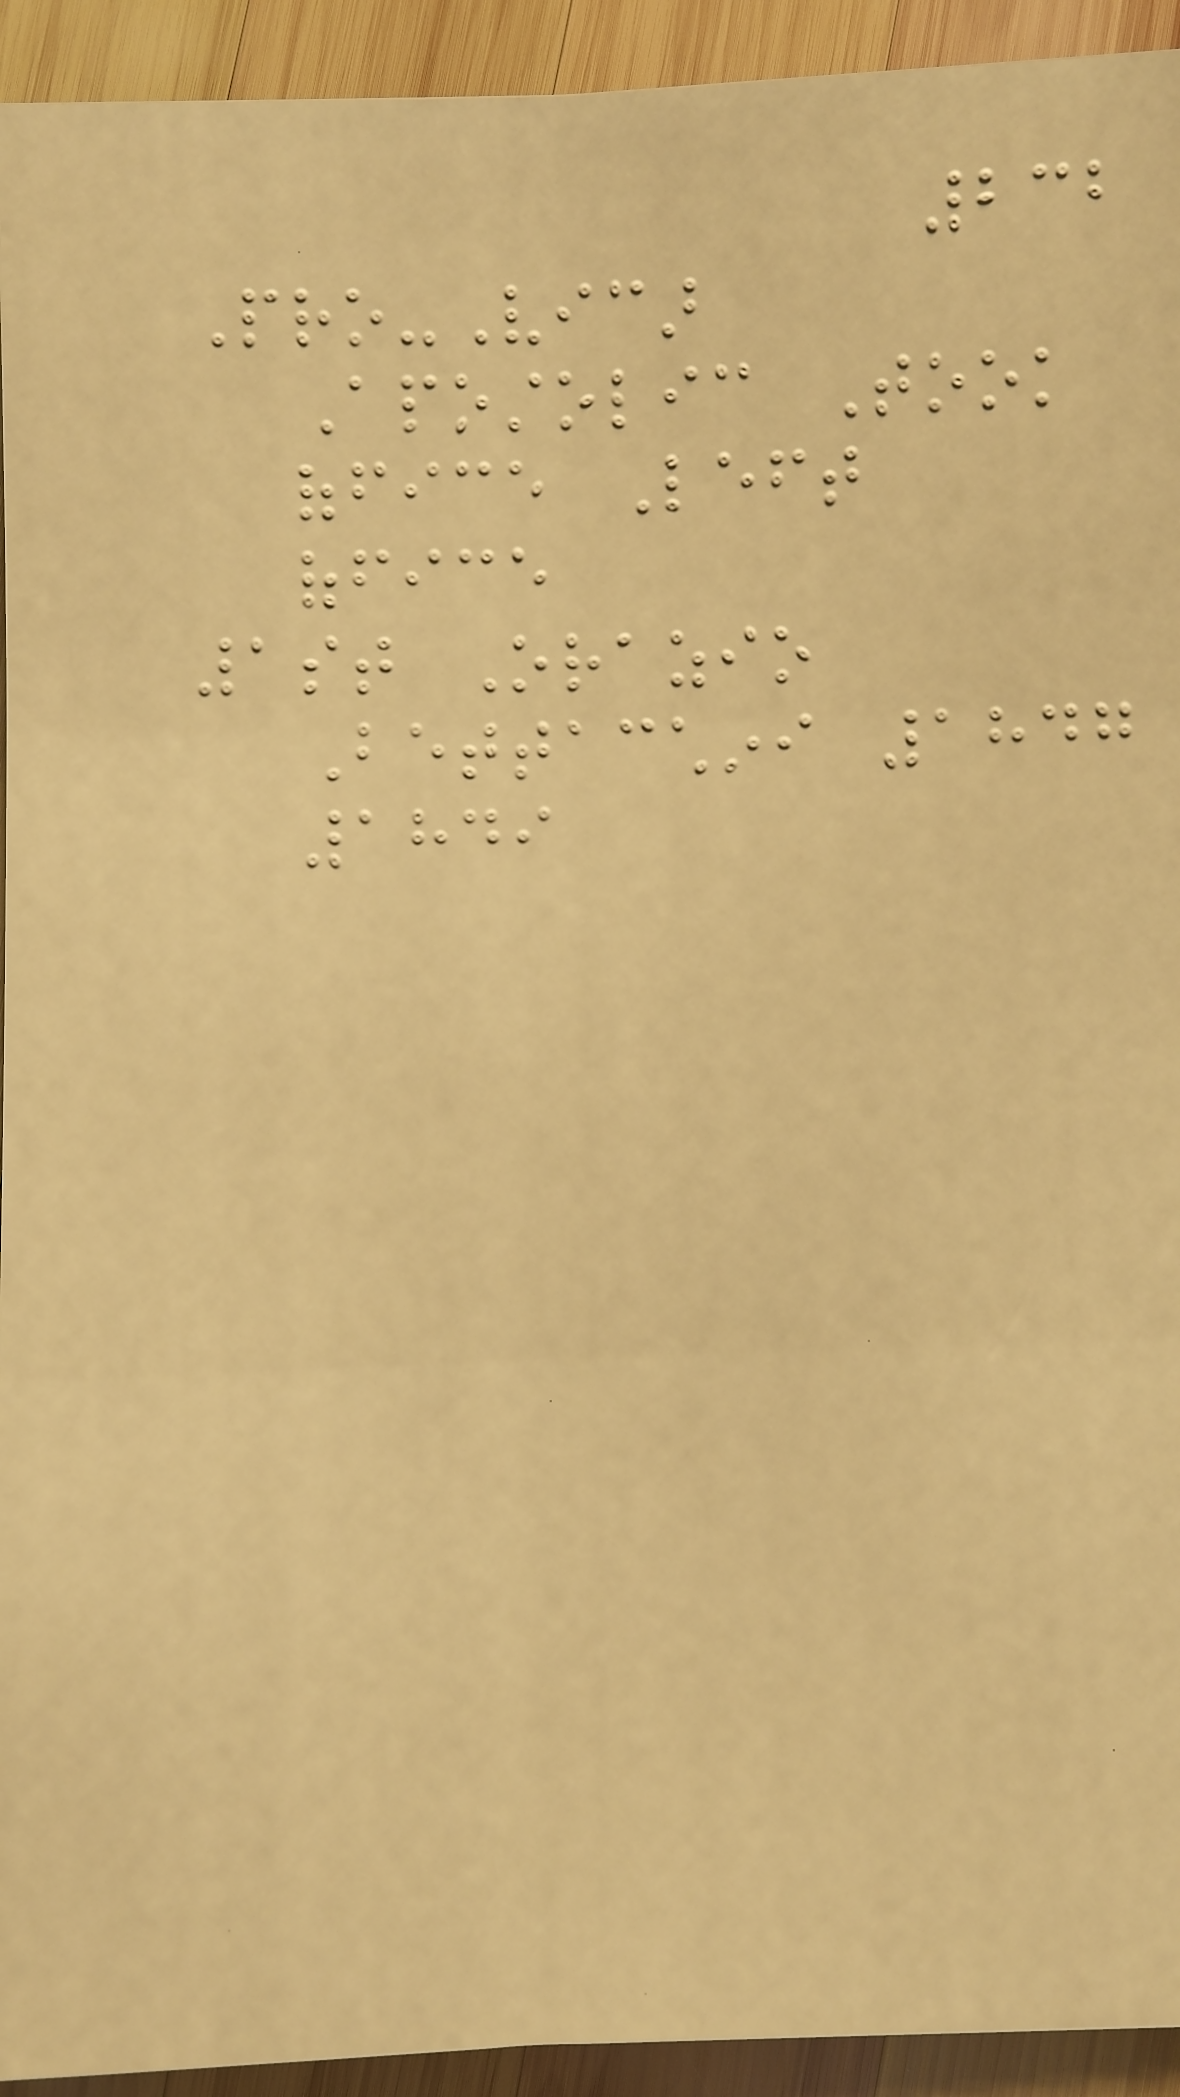232
Pro-Vicar
Apostolic Took
office Left
office
1st Orazio
Bettacchini 1847
1849
